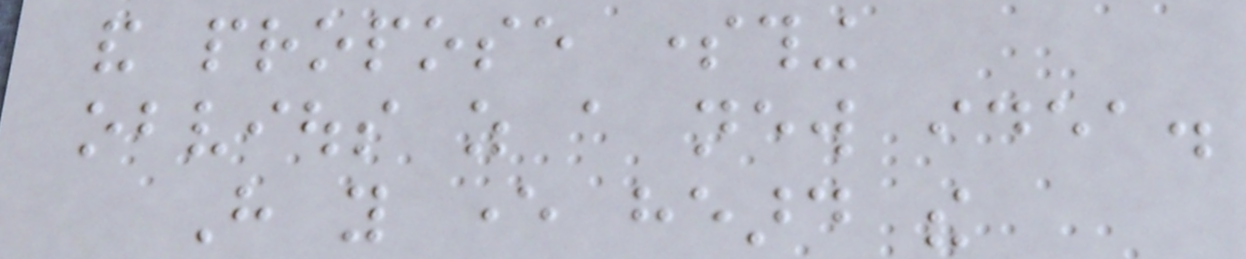and propose something
obvious as a new idea.
Have you ever heard the
